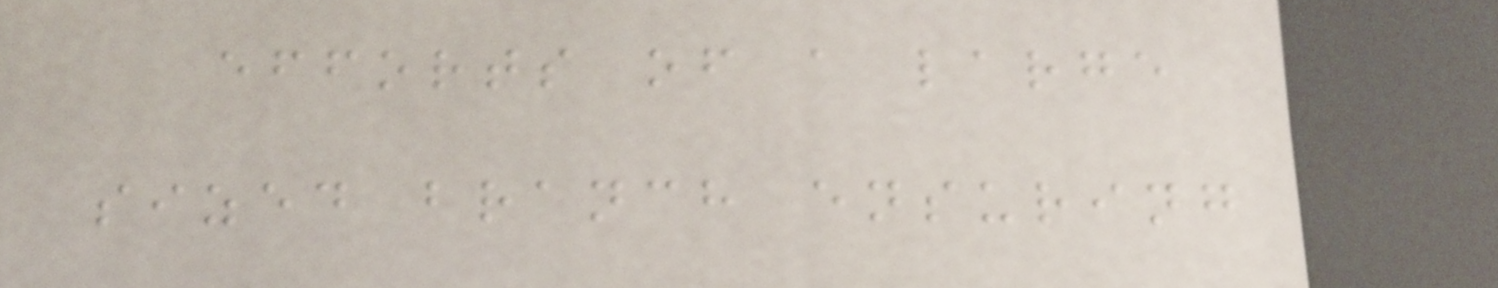efforts of a large
sized branch ensuring
